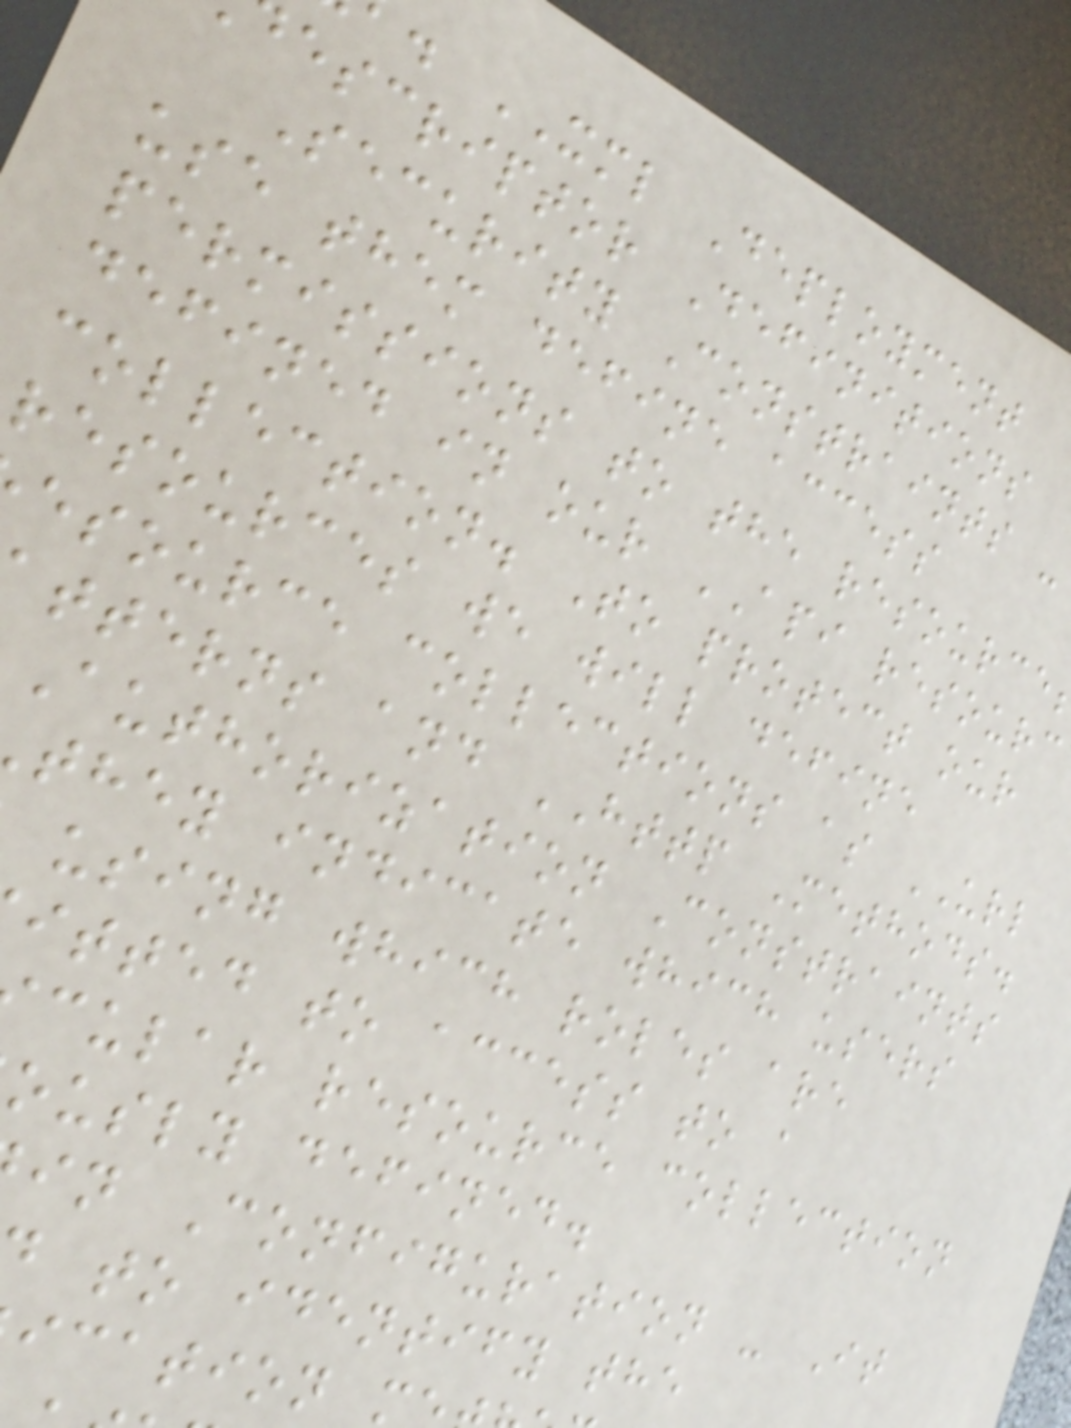. XML Deployment
escriptor Definitions
Security Constraints -
use them define access
permissions to the resource
defined in our API resourc
collection. To protect our
resources we will define
esource collections as URL
tterns and HTTP Methods.
Authorization Constraints
they indicate which users
using which roles are
itted to access to a
cular resource collection
ously defined.
in Configuration - It
to identify the
ication m
